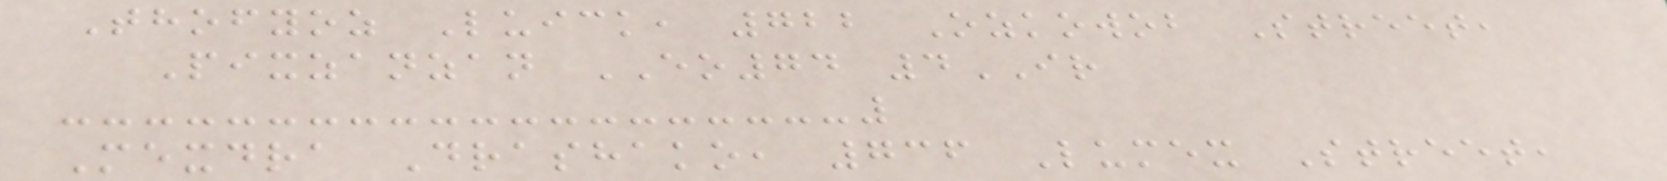Thofyoz Luick, 722 Ozkowob Street,
Pixzanzan EO74 4IR
Mexdra Drashako, 736 Lumex Street,
